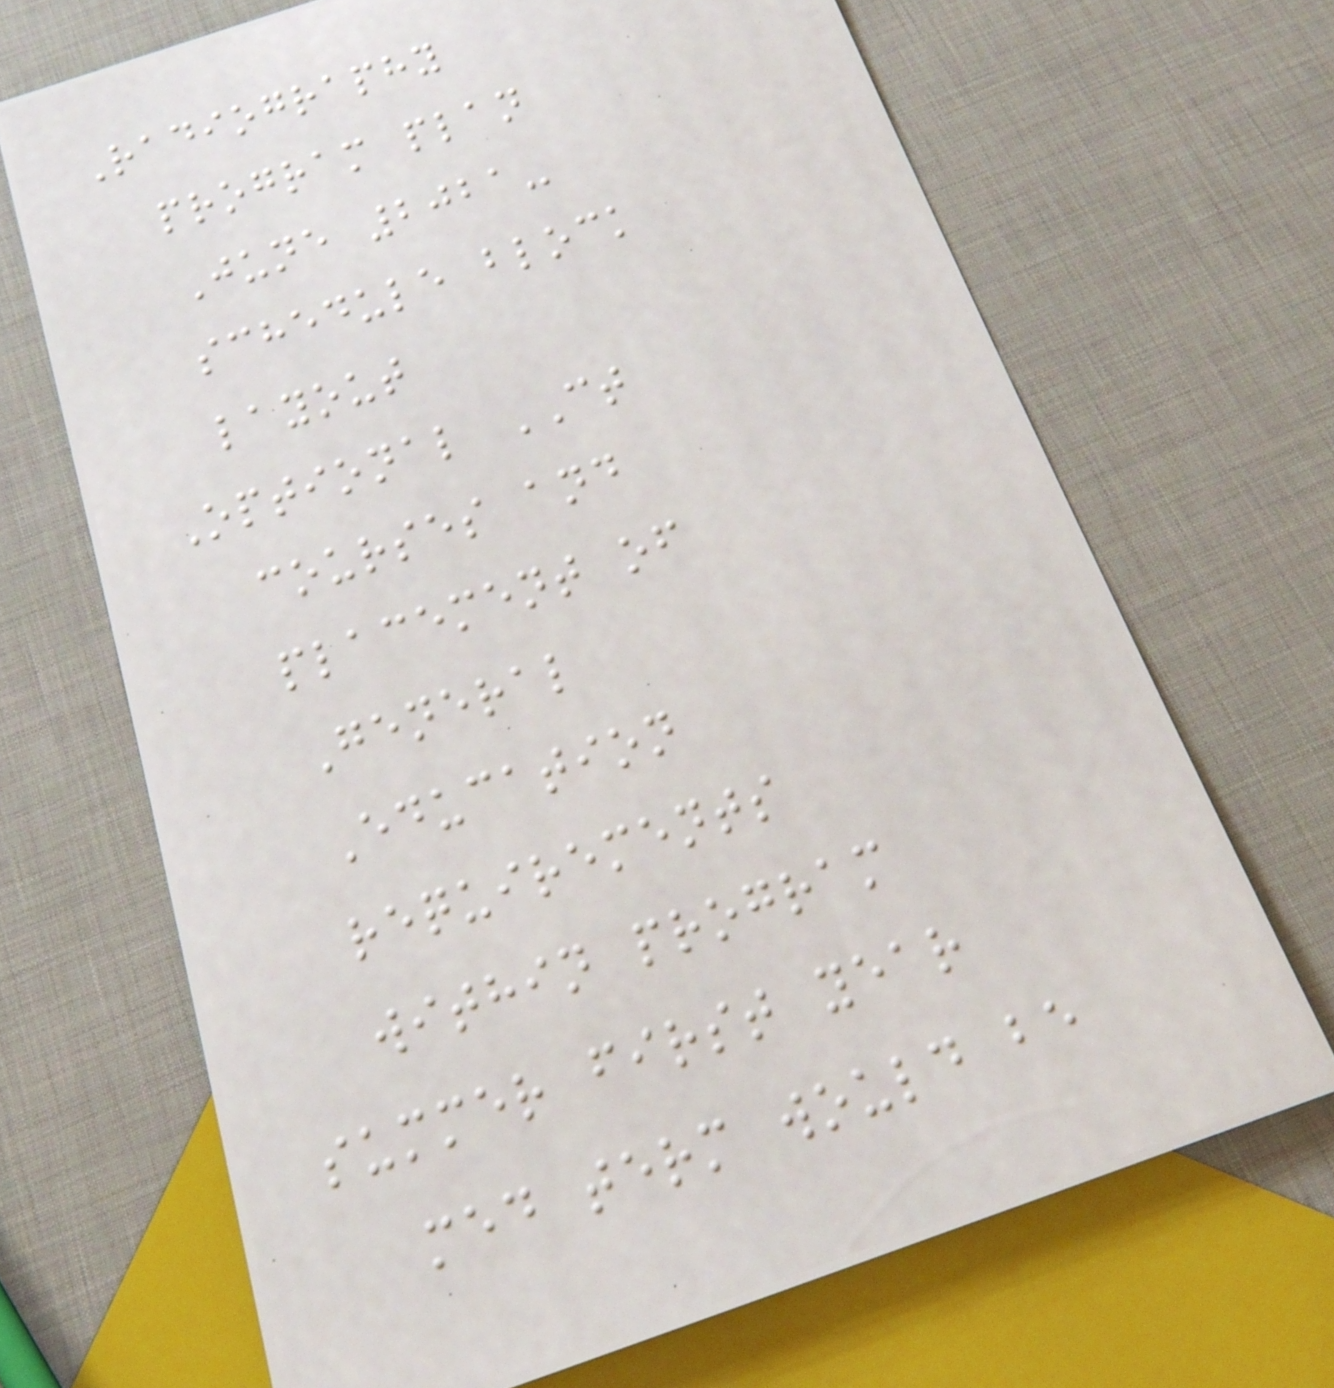Radiography
program plan
June 2021-
schedule block
layout
Optional CT
courses and
placement of
General
Education
requirements
within program
summer first year
med term would be
